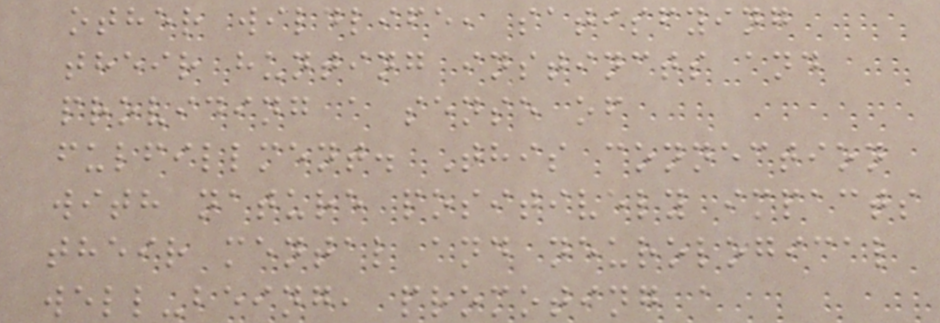other wildlife, satisfying
their hunting instincts and
providing a sense of
fulfillment. This connection
with nature positively impacts
their mental and neurological
well-being, promoting a
